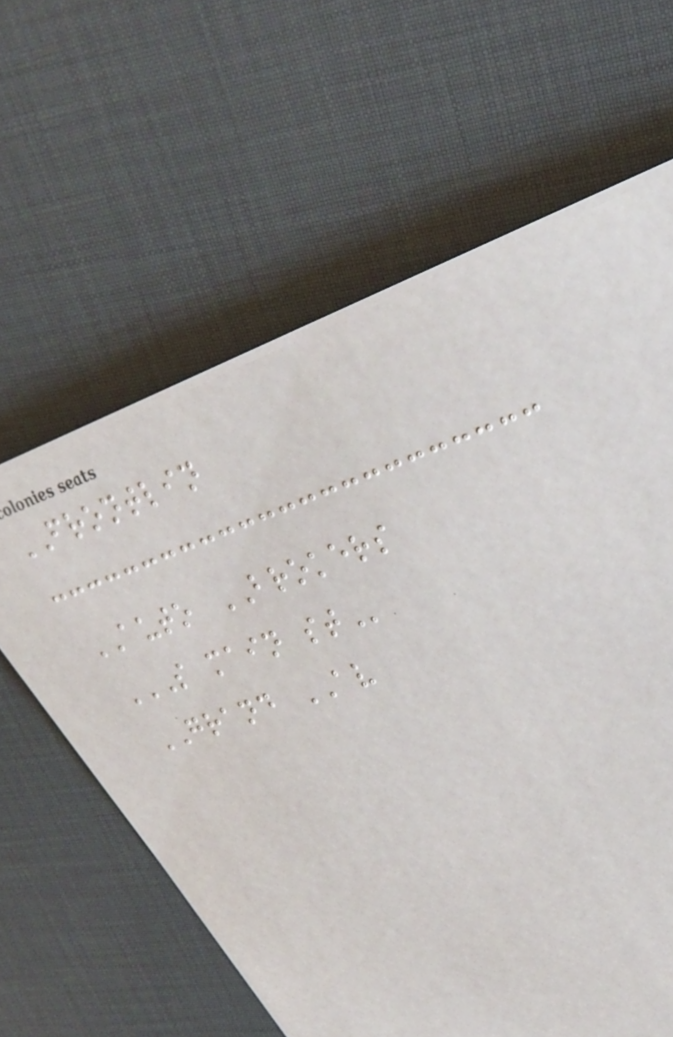FRONTLIN
AUTO BROKERS
S MAIN ST
GRAND AV
